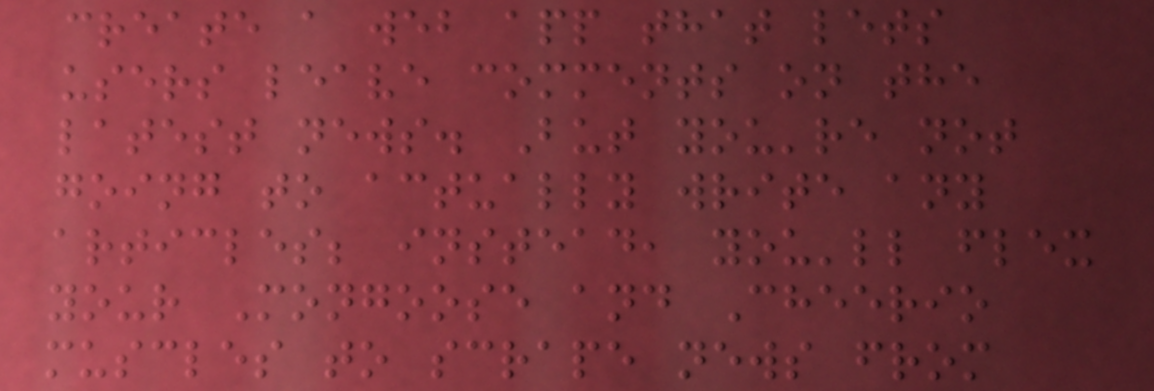create a web app that lets
users leave comments on the
latest news. But you're not
going to actually write any
articles; instead, you'll flex
your Mongoose and Cheerio
muscles to scrape news from
